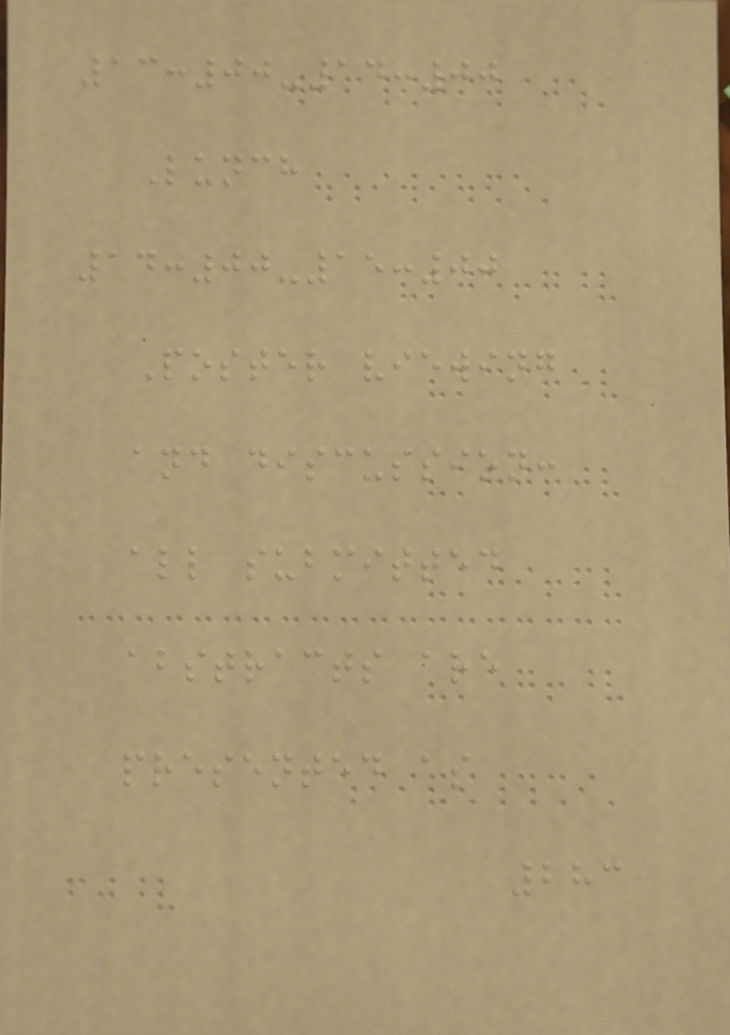13:00-14:00
Lunch
14:00-15:00
Poster viewing
and discussion:
all submitted
abstracts are
presented as
283
